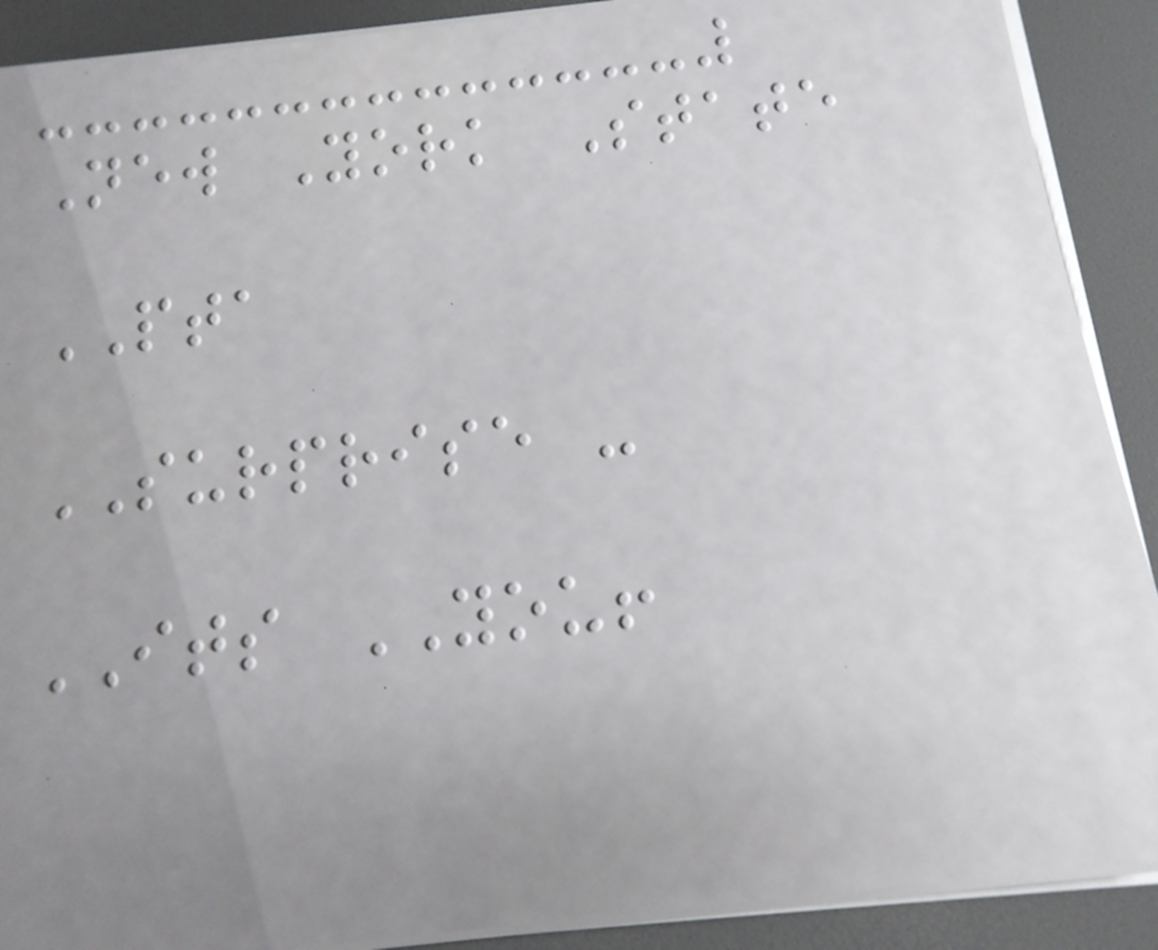New York State
PTA
SURPRISE -
ITS YOU!
